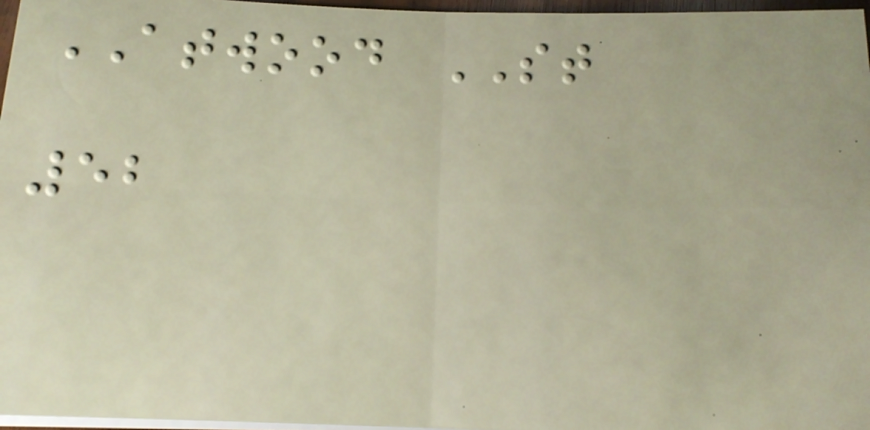ATWOOD ST
52
